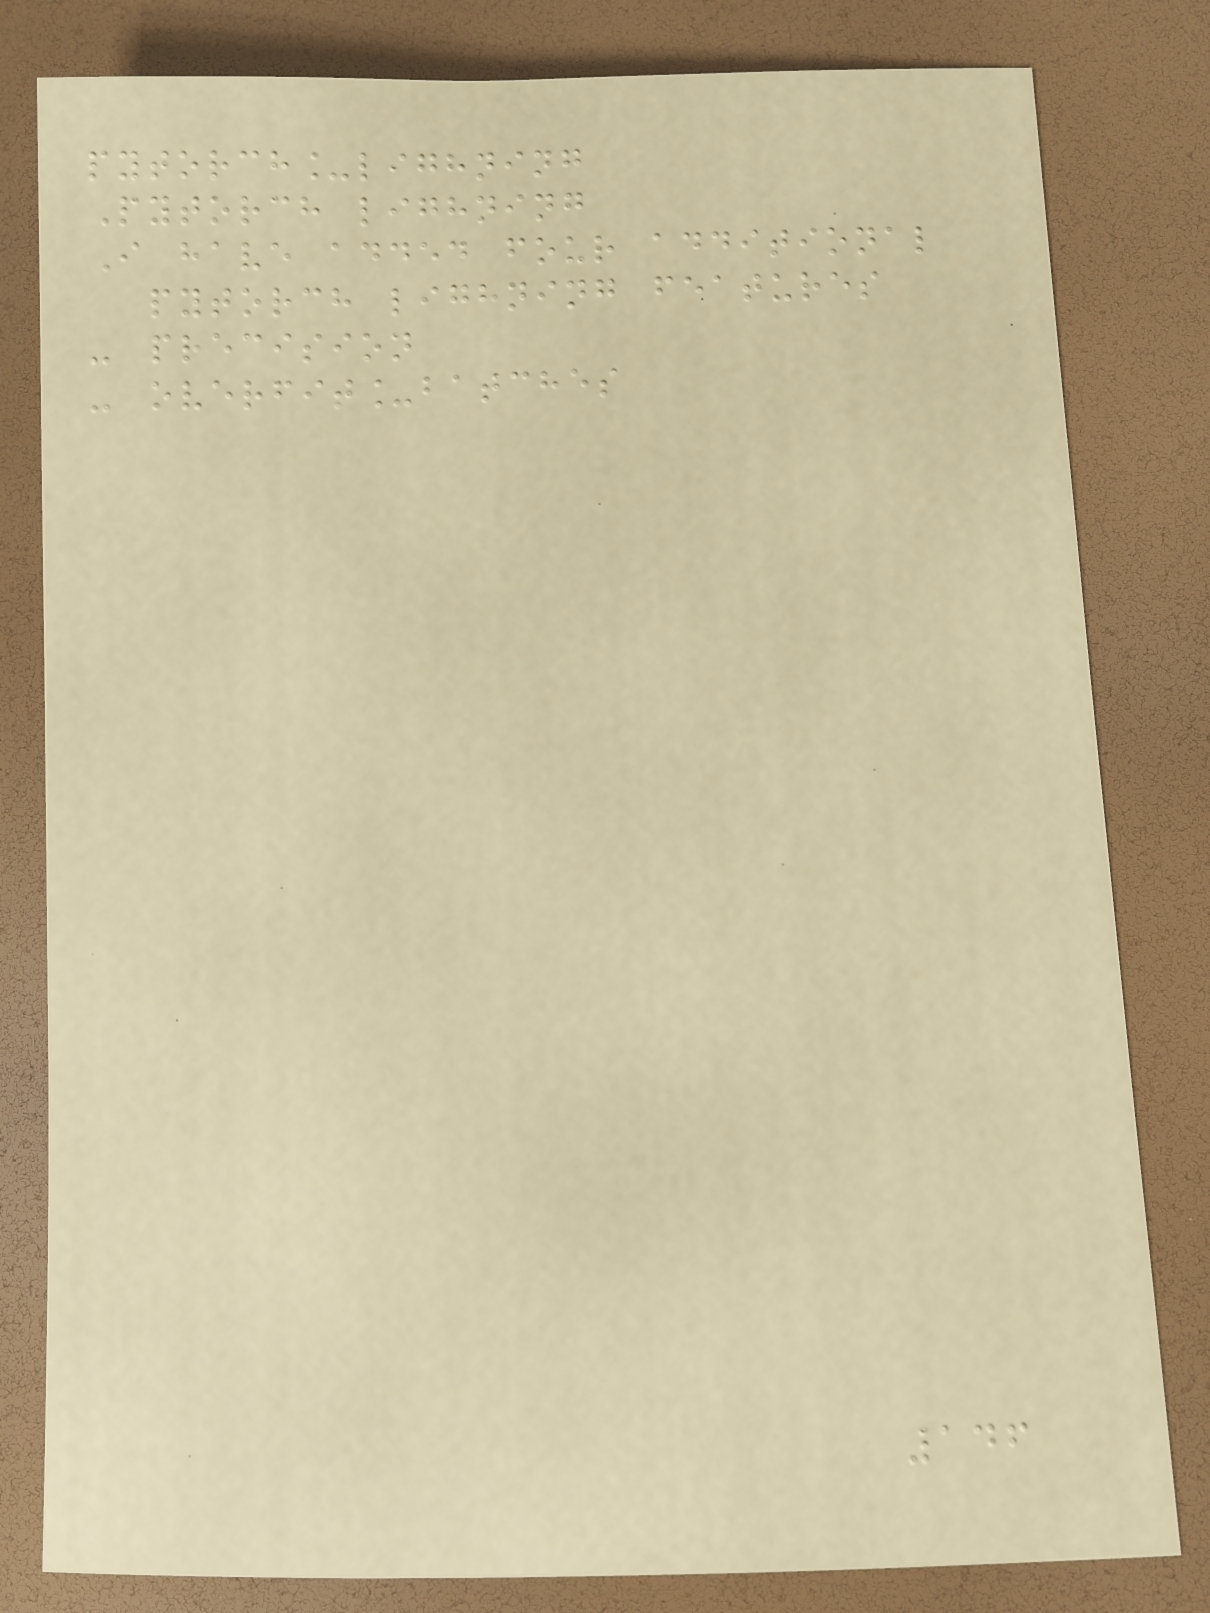pytorch_lighning
Pytorch lighning
I have added four additional
pytorch lighning features
- precision
- overfit_batches
146
